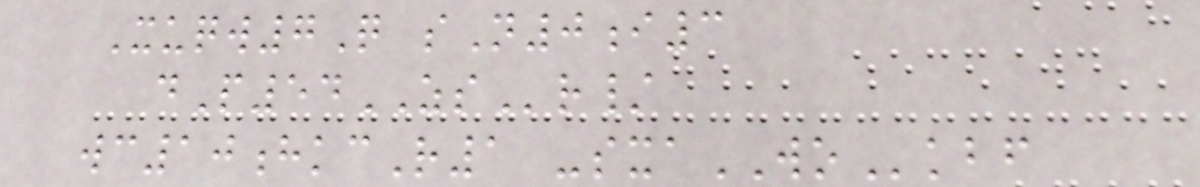Xuqw7Q sN0i3
dP54ZSr/
wc10hkcR1 -sxaWOkbf
